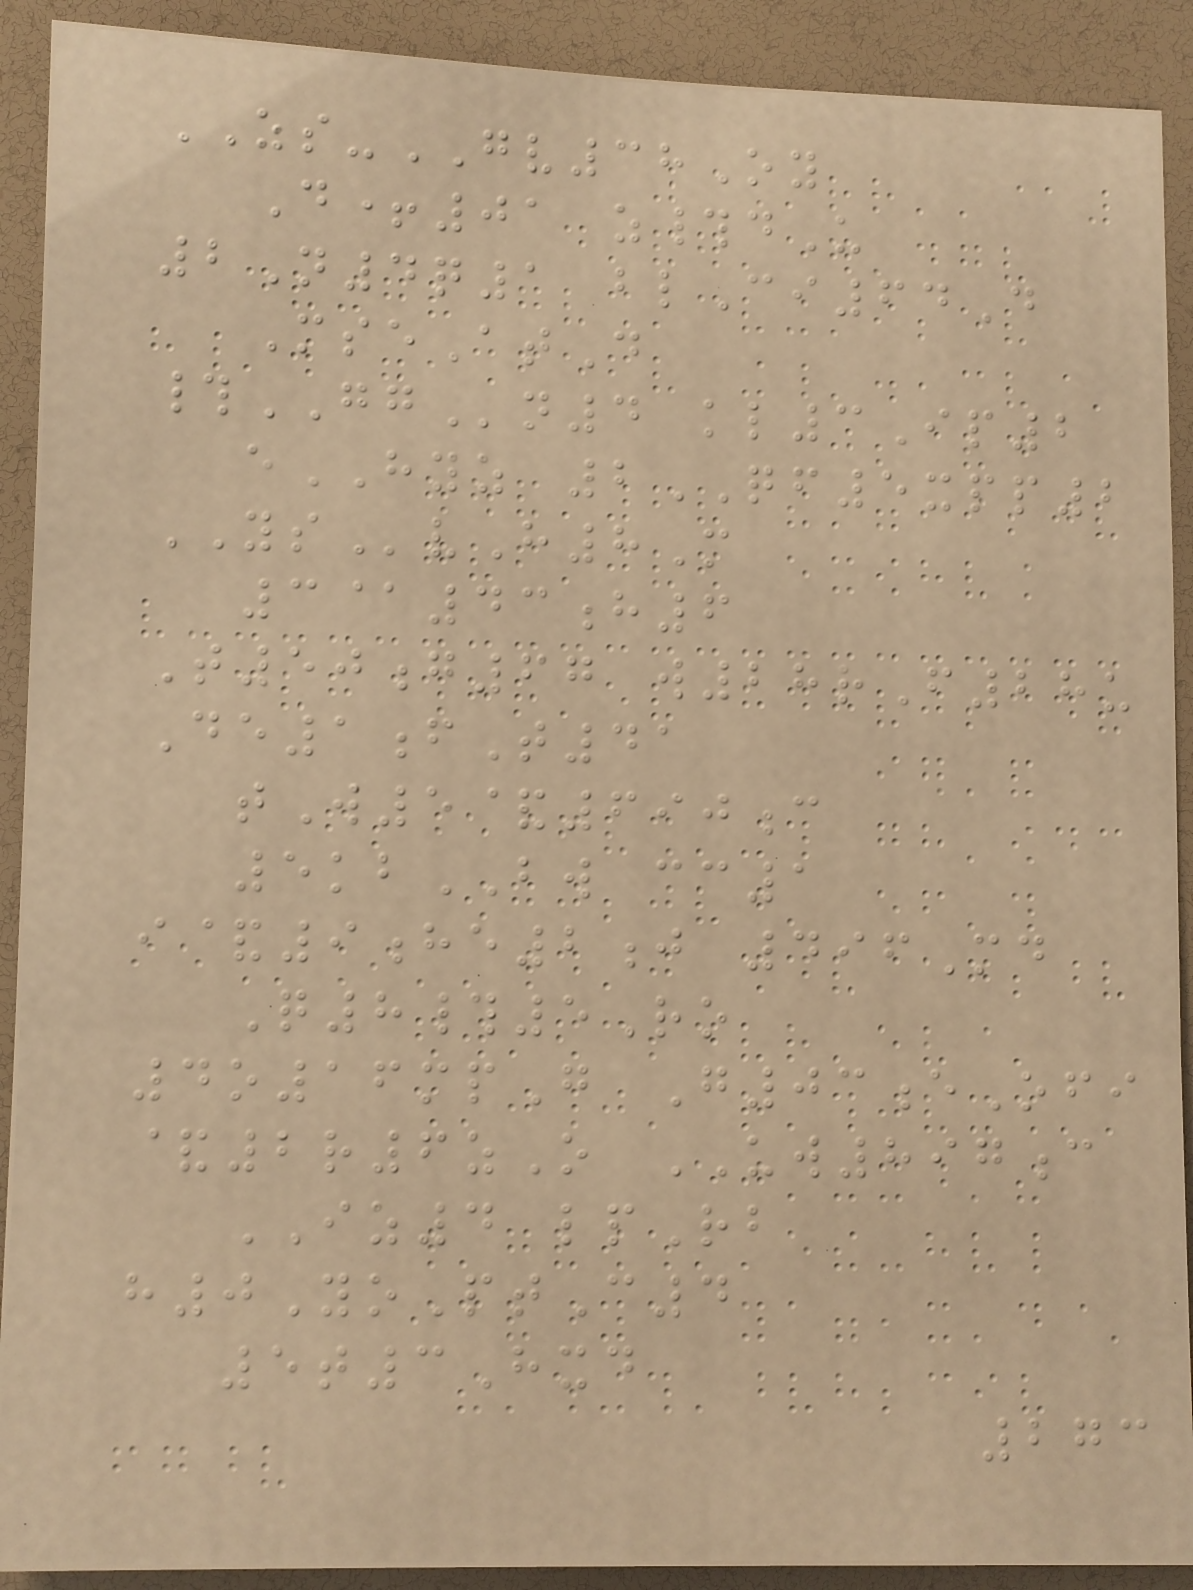ZS-GV38Oy
D+01 z#dU
2N4q1 blCi64D
MseAtD
#GGn4 kl3Ip2
eHYZ 2QF5xpp2
YSvH8M
3@43h6
T50g67 w28rF28u
De1fT41
tW5&690c
5kbBW cc1
i&9he2j 496Md
Q8#5Ro
4o16mpG G03eOfi
&2r6zO UW897c
IZ4 lpRb
h0YoPtC4
5t3Hxd
273
